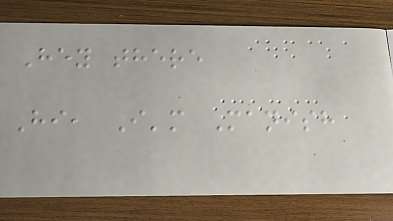Hey there
Hi, I'm Manish
